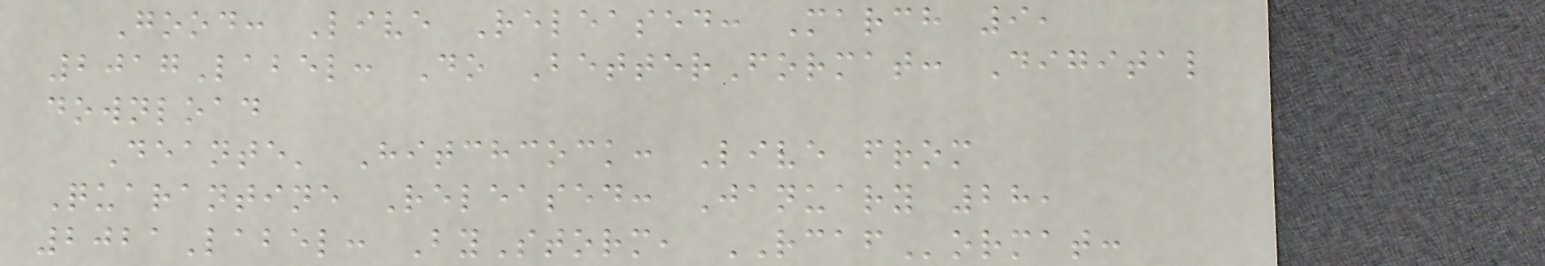Good: Live Released: March 9,
2017Label: Do BetterFormat: Digital
download
Deante' Hitchcock: Live from
Quarantine Released: January 28,
2021Label: ByStorm, RCAFormat:
